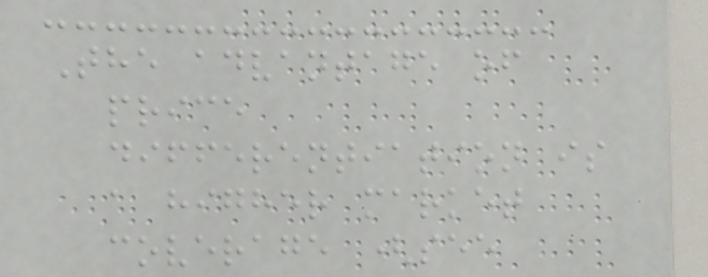The advantage of
price
differentiation is
a higher market
coverage (see
